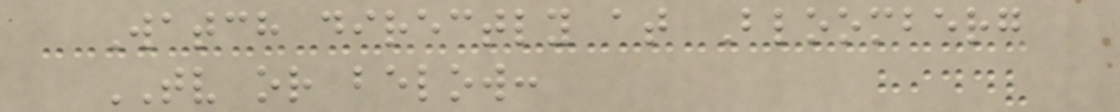Watch directly at Bloomberg
TV or below:
